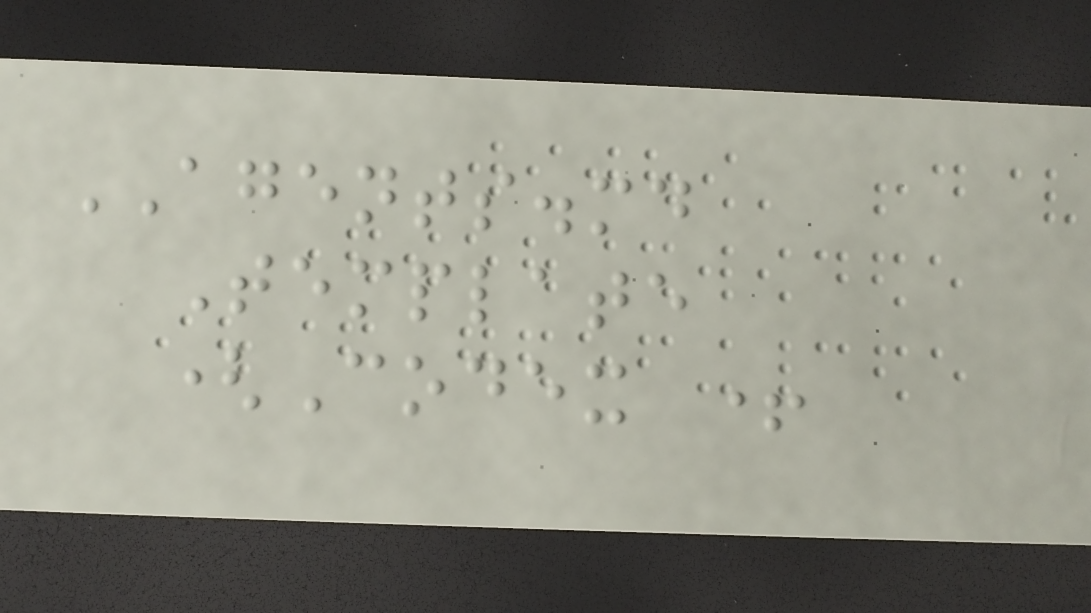AGENTS.md
Template
(Codex +
